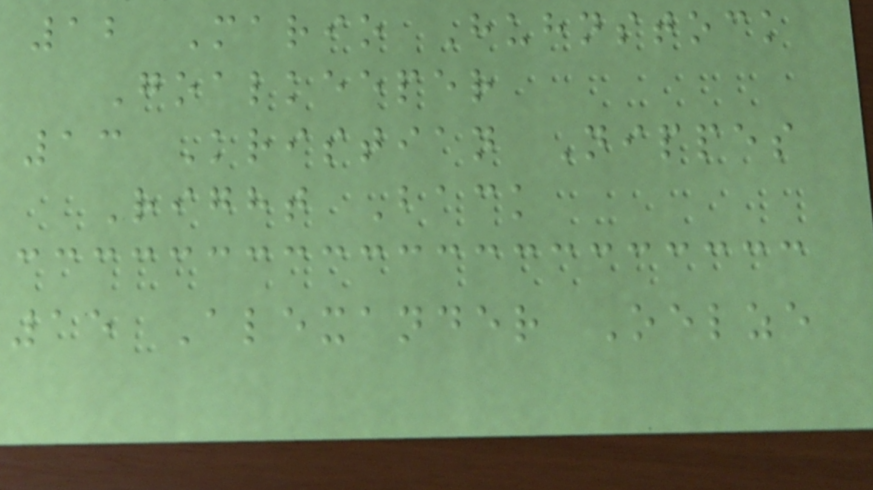12 Mario Huhnstock
Goalkeeper
13 Kristian Nippes
Right Back
15 Alexander Oelze
